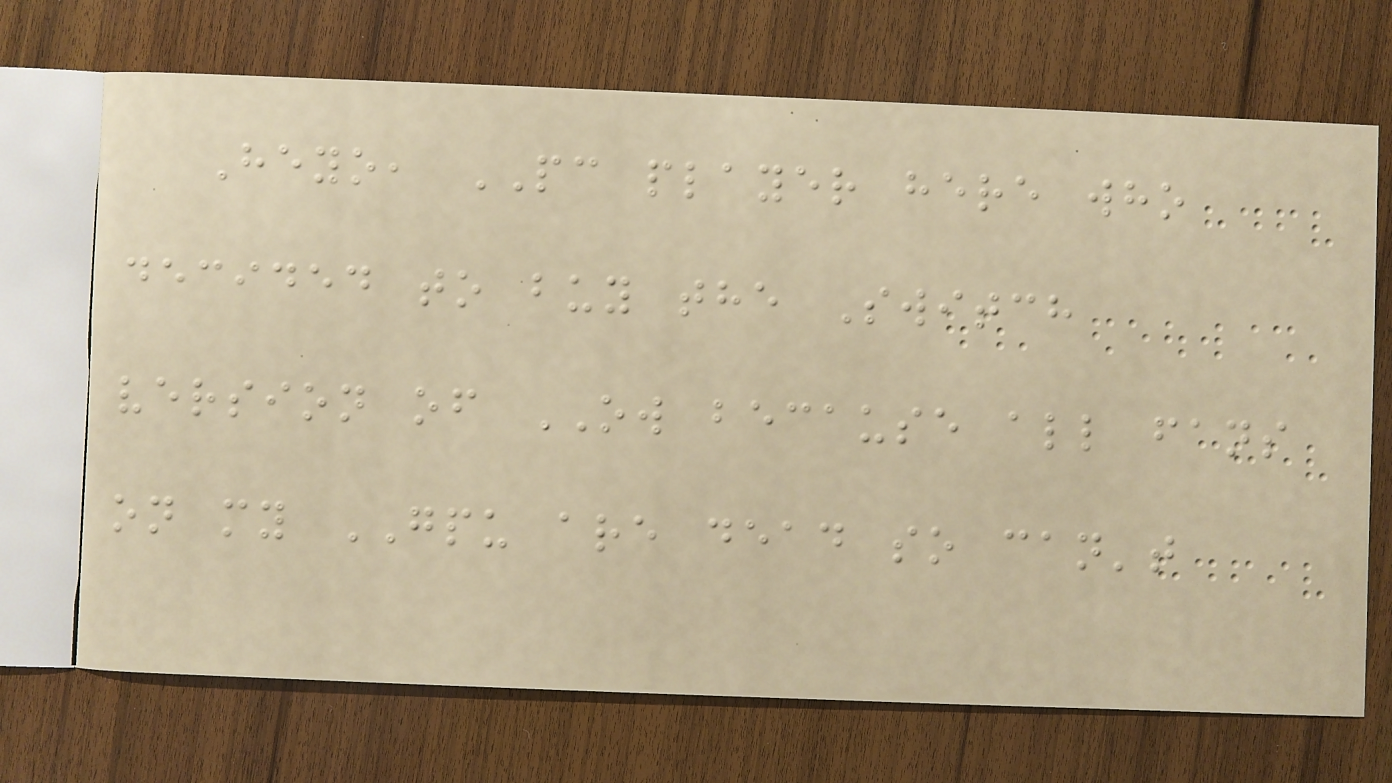Heyo, PC player here who
decided to buy the Switch
version of OW because all fans
on my GPU are dead so can't
